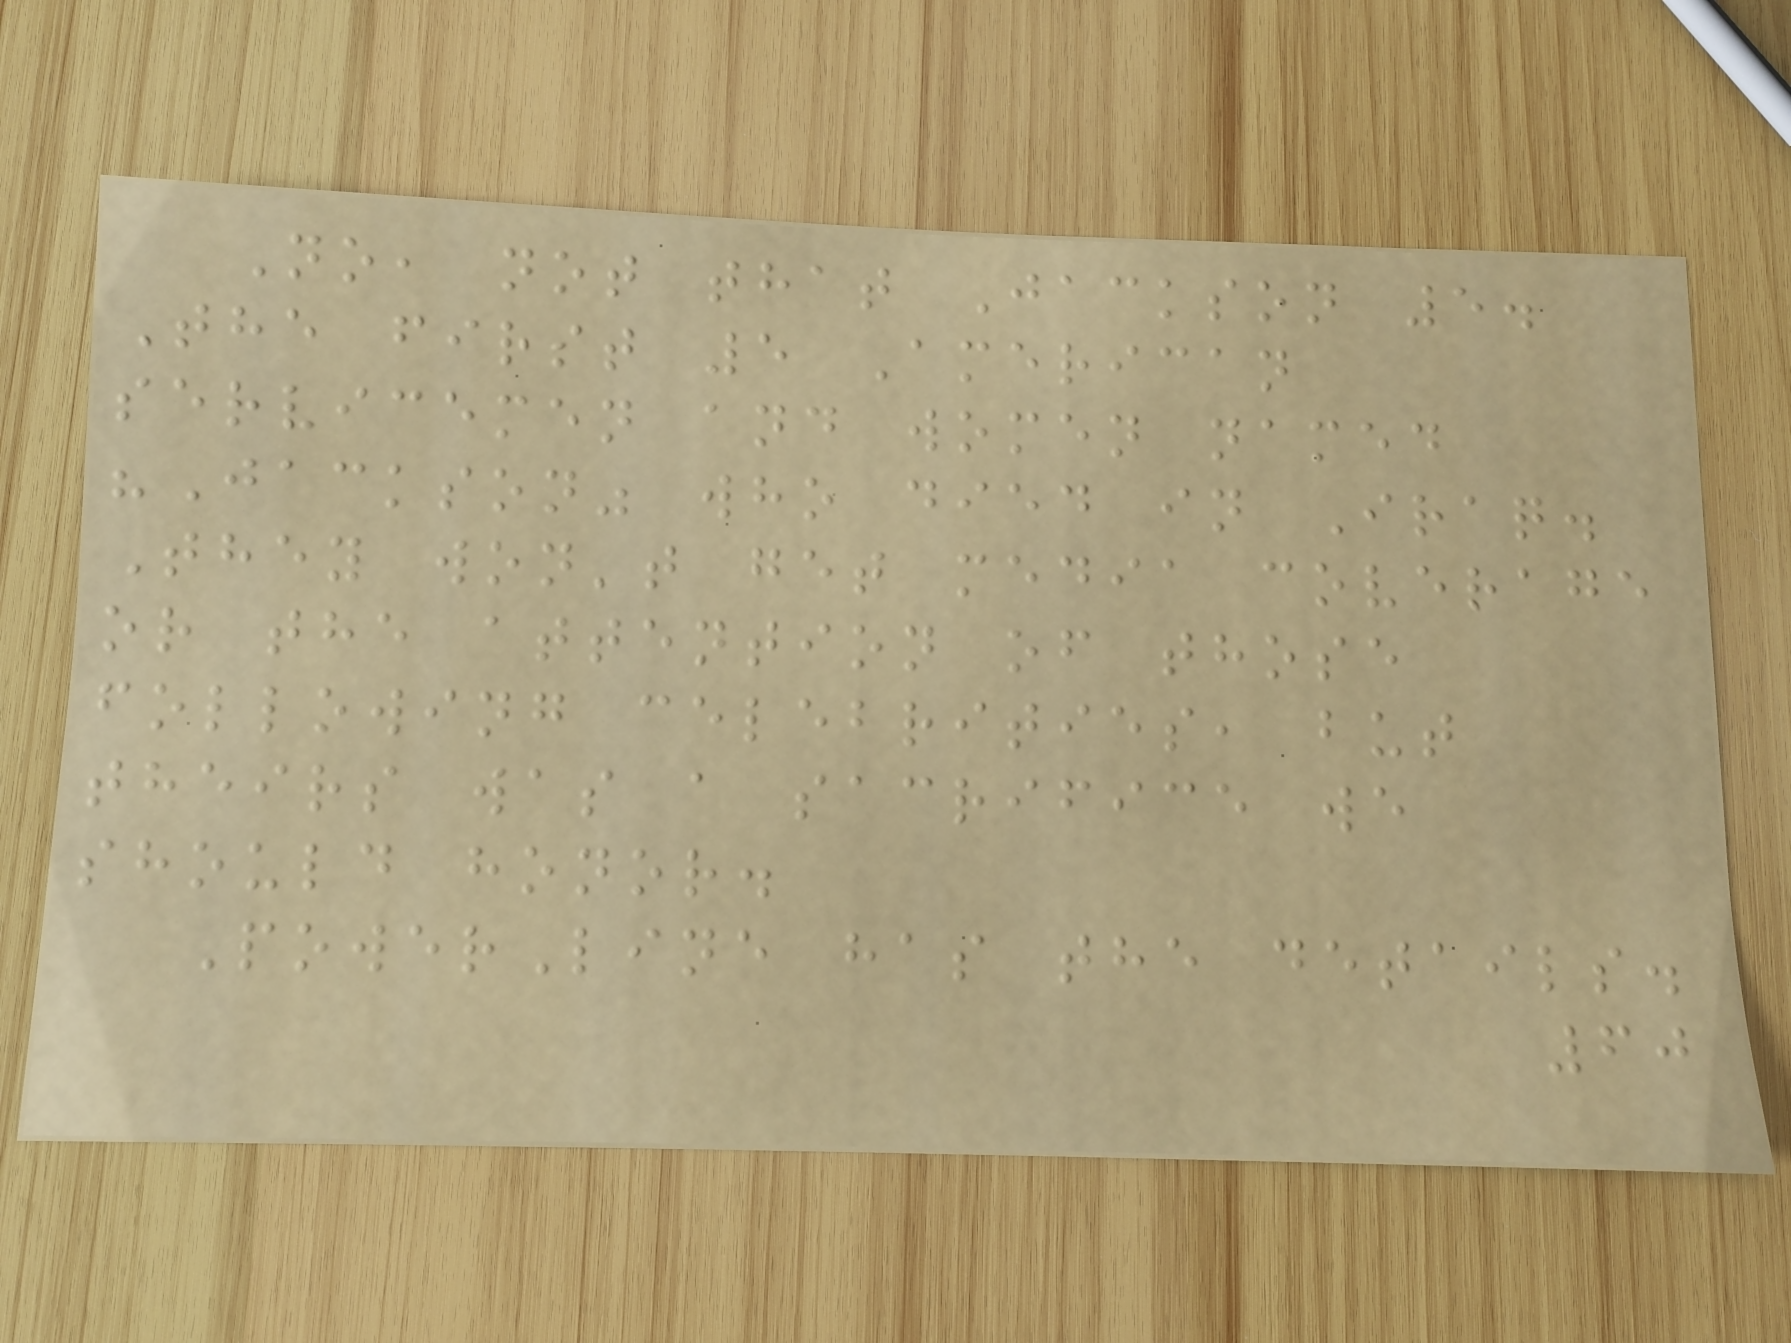No, not that Jackson 5.
The first 5 American
servicemen and women named
"Jackson" who died in Iraq.
They won't get media coverage
or the attention of those
following celebrities, but
theirs was a sacrifice we
should honor.
PowerLine has the details.
60
